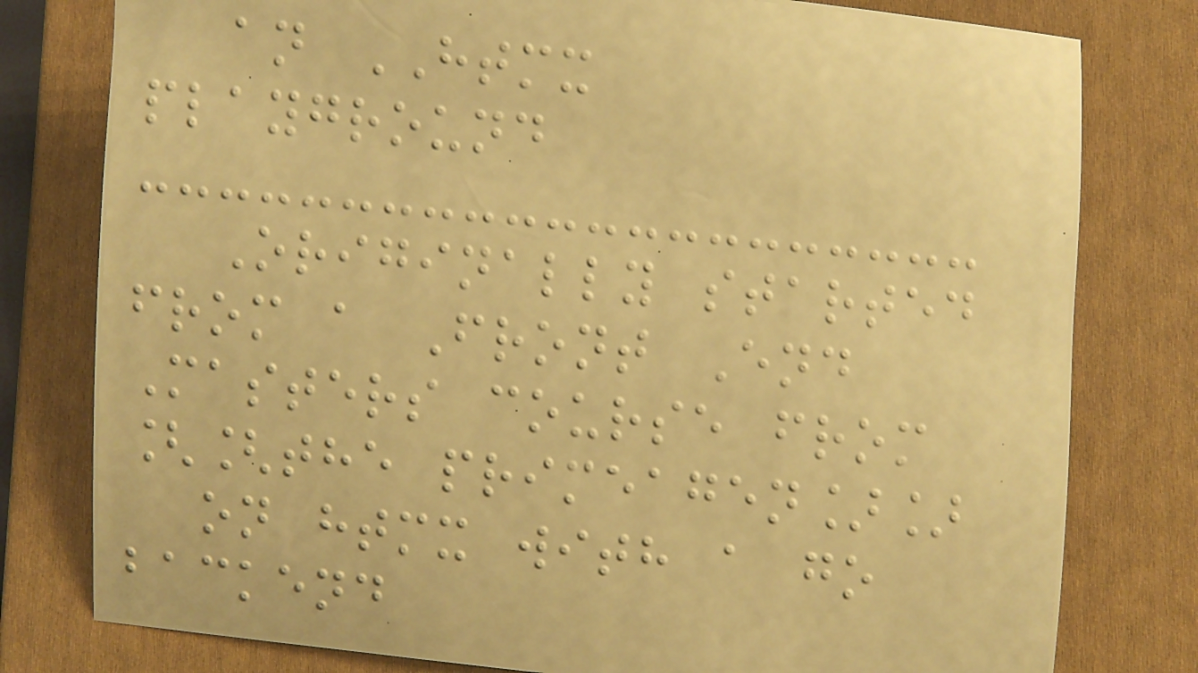an HTMX
playground
Originally started
from a Front End
Masters course from
[[the primeagen]]
on htmx with a go
backend
